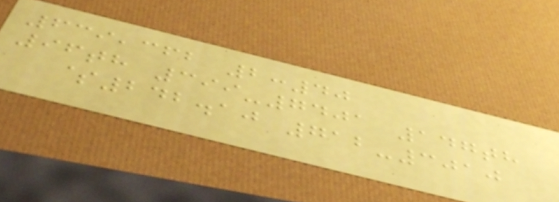639,362 2:40
96th 399-7401 147th
$242.10 712-3010
